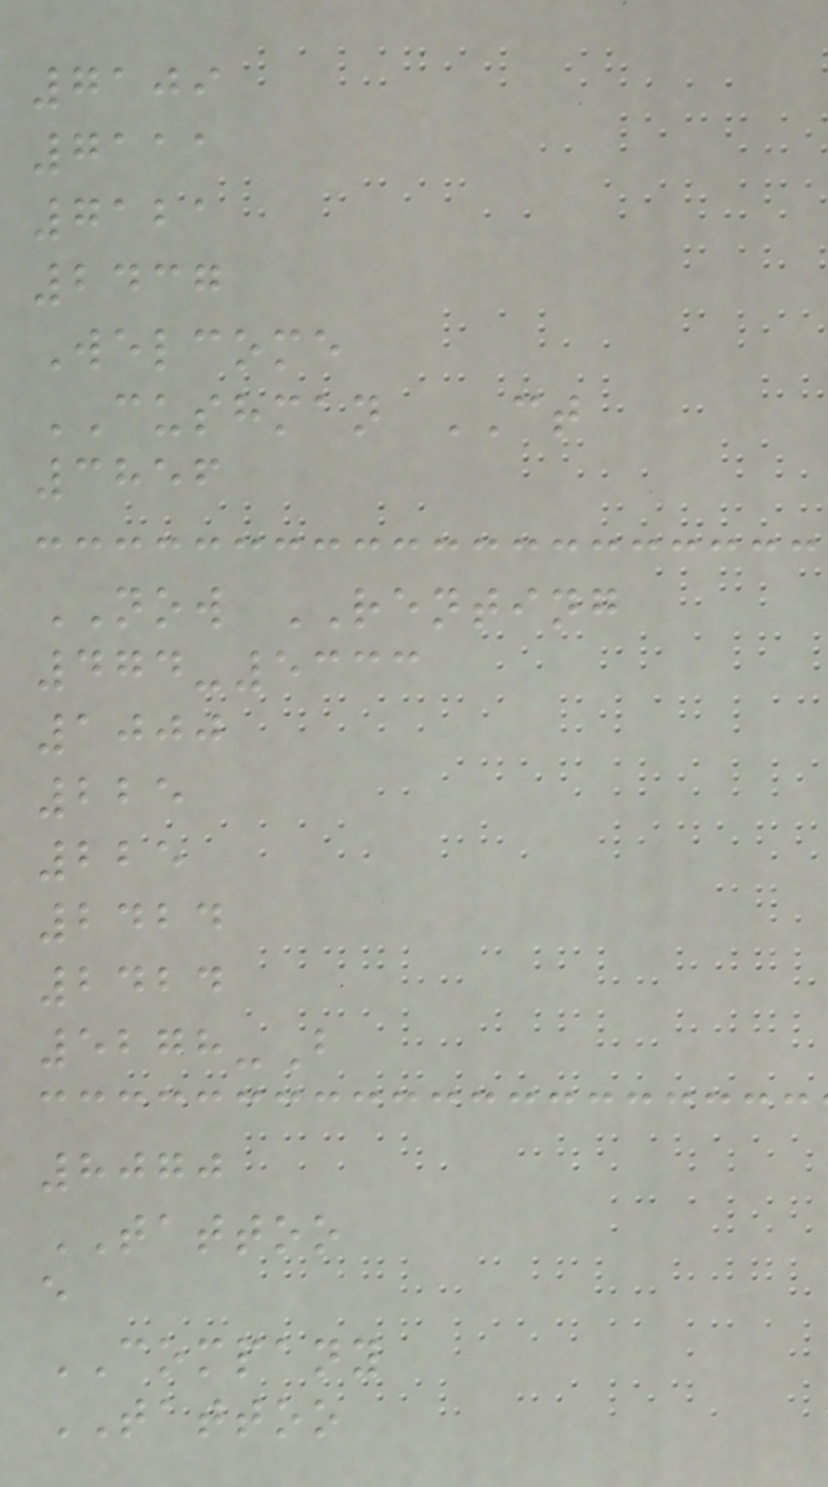7109
7111
7121
2437
Welcome
CUSHMAN CT
3856
NOW RENTING
474-5333
1000
225
225
2424
2424
5278-B
8070
TATTOO
e
COMPANY
TATTOO
